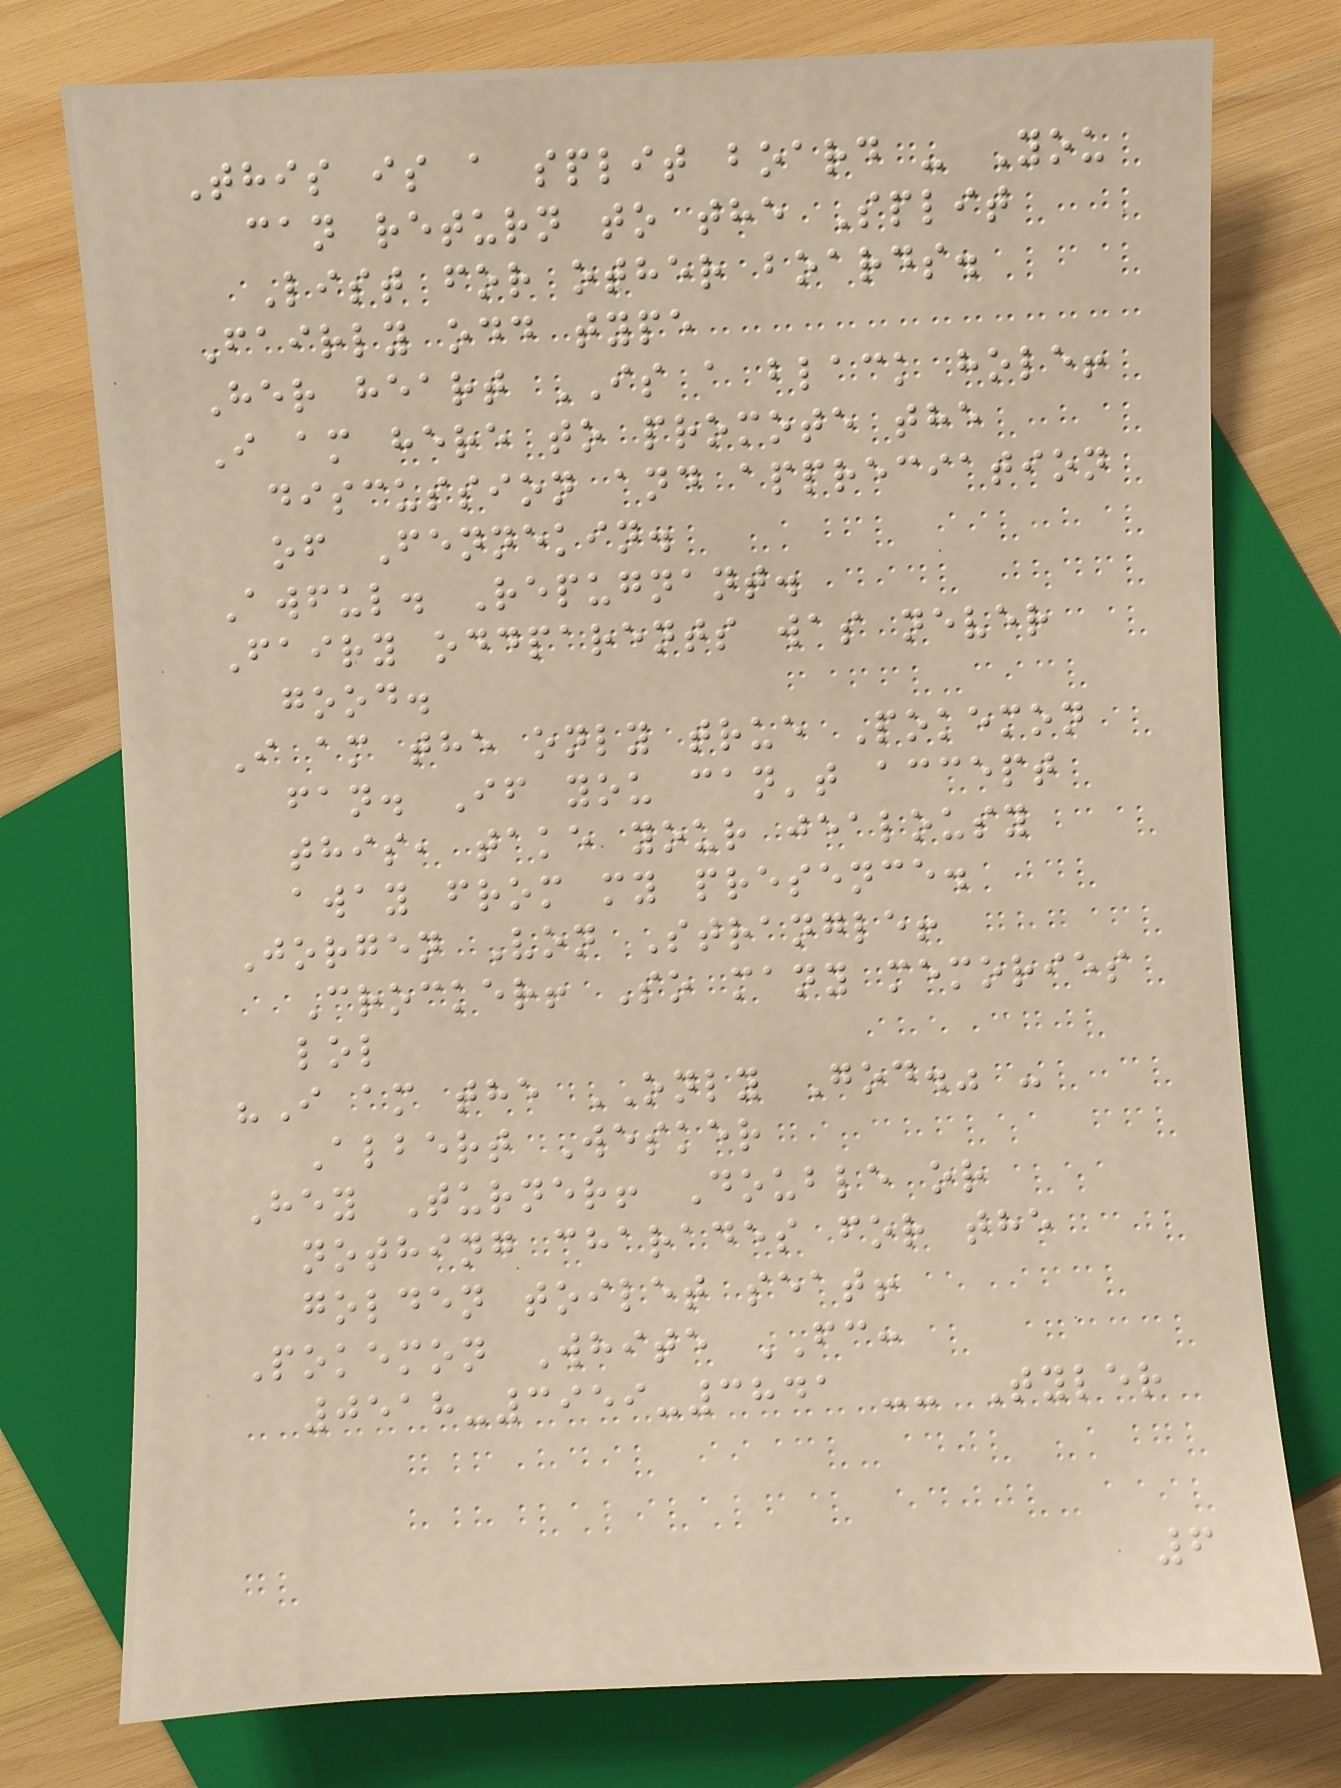This is a split board - You
can return to the Split
List for other boards.
Fairly odd type
Her heart IS a black hole!
I am here to promote the
discussion and appreciation
of Fennekin.
Awful. Repugnant.
Fairy oddparents was never
good.
I am the only true Pokemon
fan. If you can't accept
this, take your jealousy
away from my presence.
Jorgen Von Strangle!
Crocker! So many memories
lol
"I am the ONLY God." -
Albert Wesker
Hey Turner! Double or
nothing charades for the
golden toilet seat!
Pokemon White FC:
0518-3959-3841 -- Tyler
6
